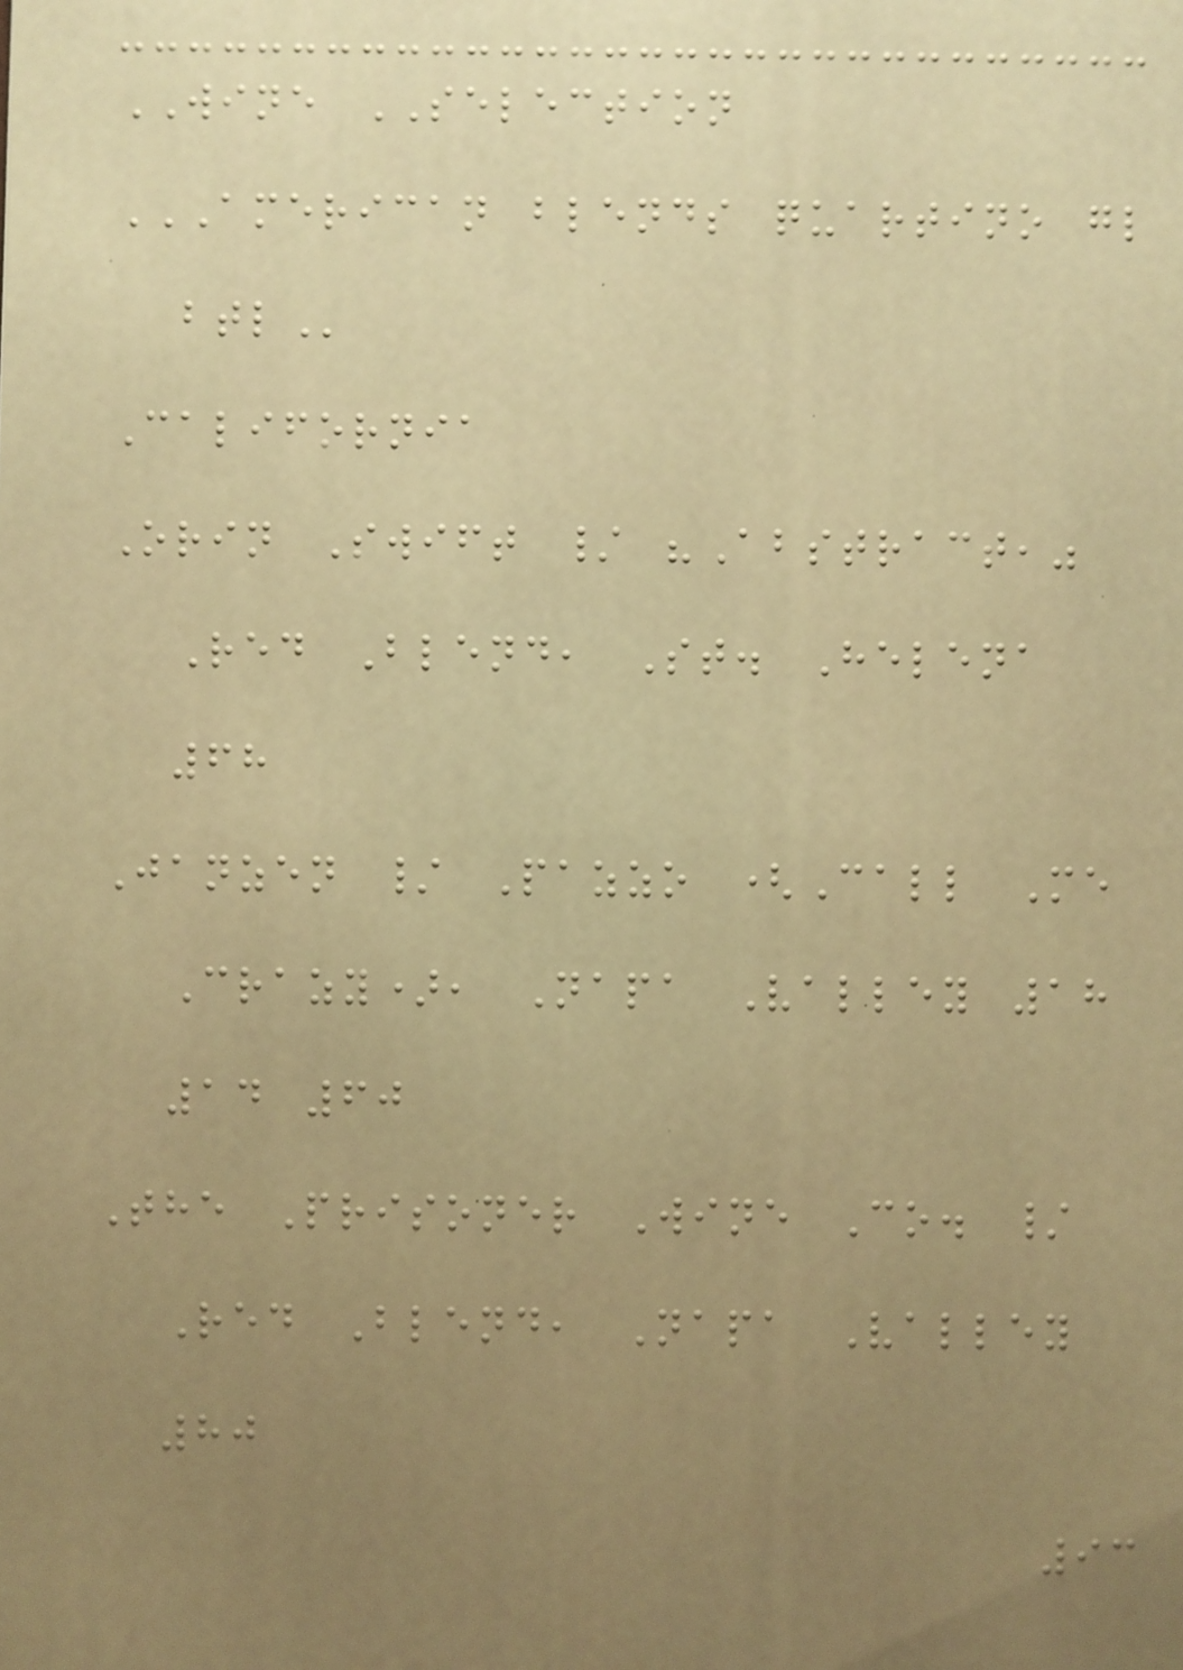WINE SELECTION
AMERICAN BLENDS QUARTINO GL
BTL
California
Orin Swift / "Abstract,"
Red Blend, St. Helena
68
Janzen / Pazzo (Call Me
Crazy), Napa Valley 18
14 60
The Prisoner Wine Co. /
Red Blend, Napa Valley
80
93
